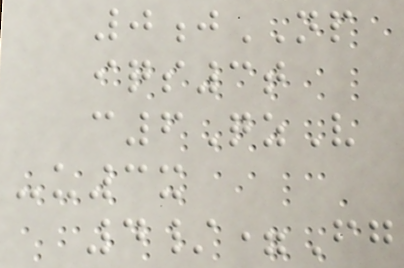0jNP
iqs3t
c6QzV
-u3x
4/=Fg
